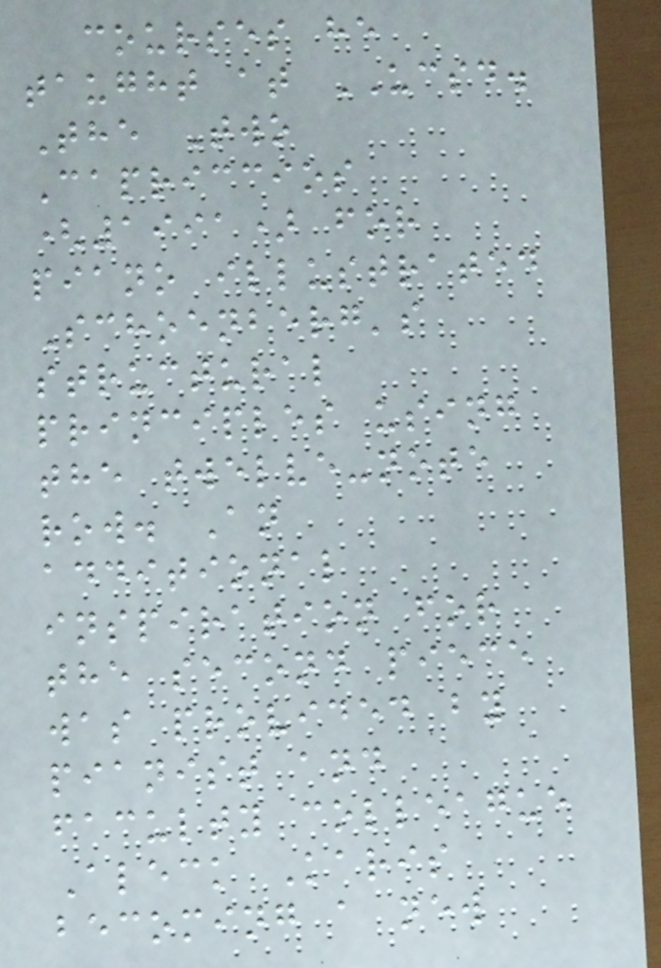courses he
taught at UCSD.
The Two
Capriccios
(1991) for
piano illustrated
Schoenberg's
structural
principles using
the twelve-note
row. An
additional
inspiration for
the second piece
was provided by
pianist and
faculty colleague
Aleck Karis
becoming a new
